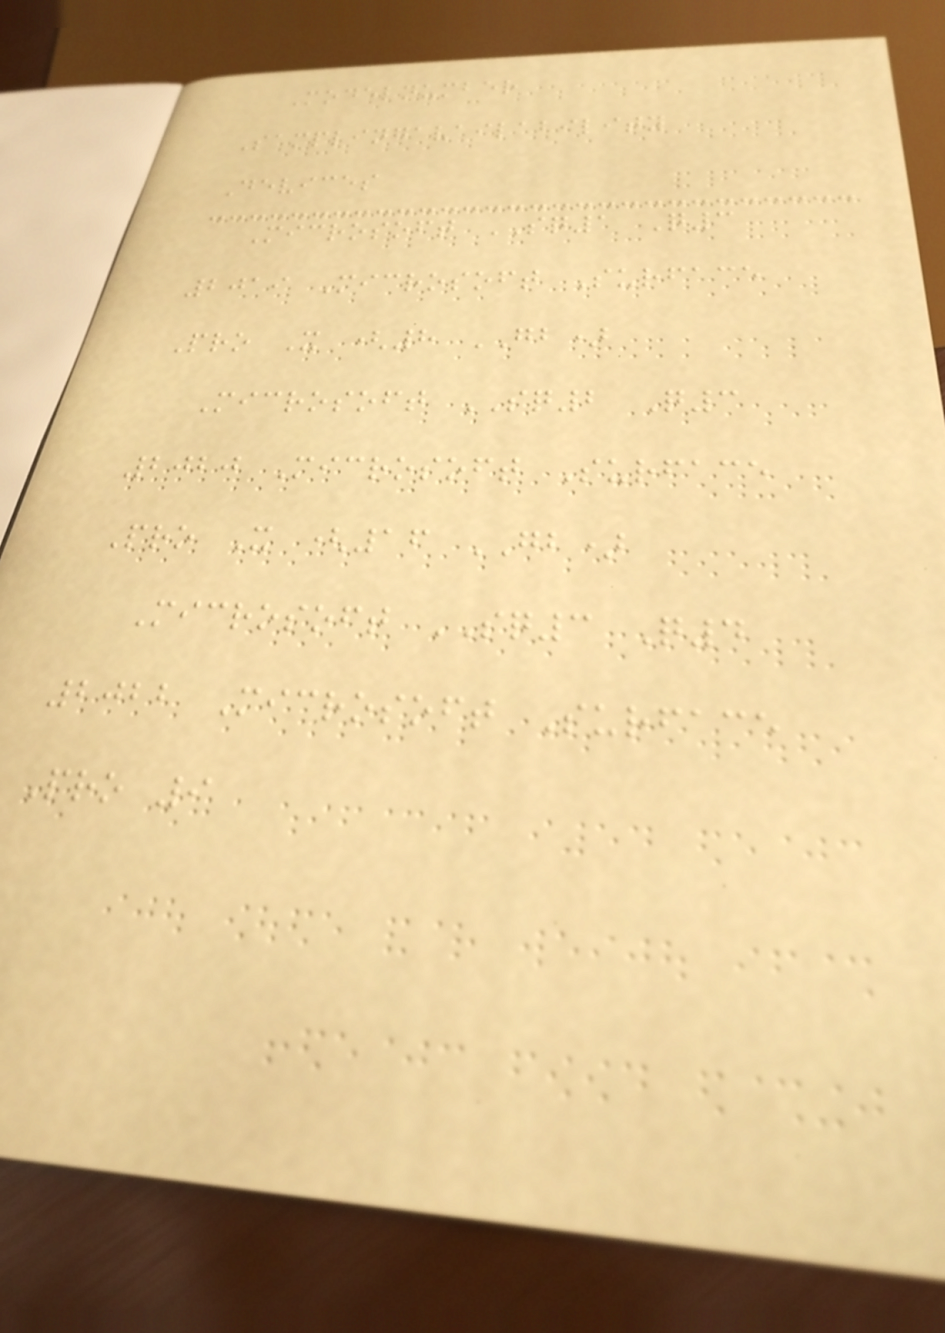Modelnumber
Samplingavailability
Devices
Microsoft SQ1 Q3
2019 Microsoft Surface
Pro X (8 GB)
Microsoft SQ2 Q3
2020 Microsoft Surface
Pro X (16 GB)
Microsoft SQ3 Q4
2022 Microsoft Surface
Pro 9
